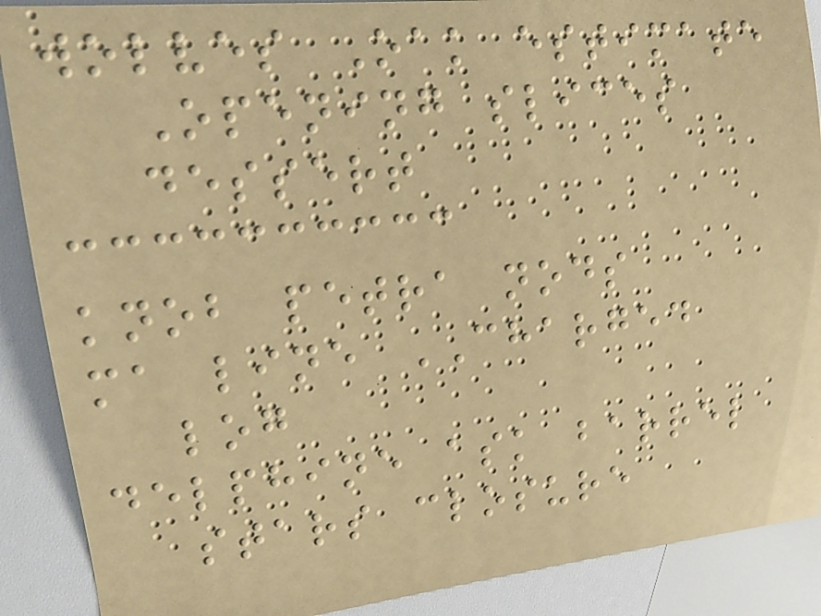wolves Oak estimate
Opening slices
dessert
knob petra nods
ma line CHARGED
log
delphine ask barrel
stars closure
